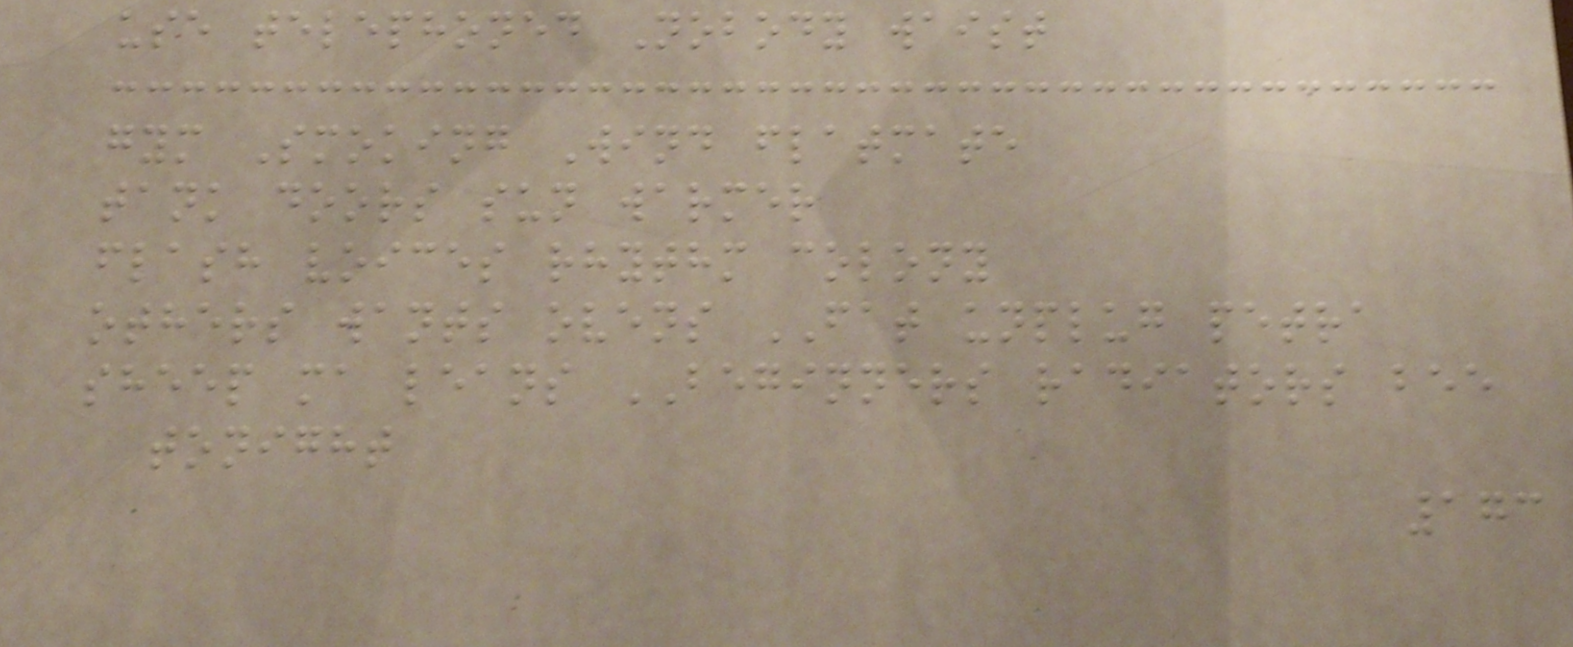use telephoned Nobody waist
gym Smoking Wind flatmate
tank doors sun warmer
flash voices rhythm colony
others wants ovens FAT unplug petra
sheep ma leans BEGINNERS radiators bee
tonight
173
